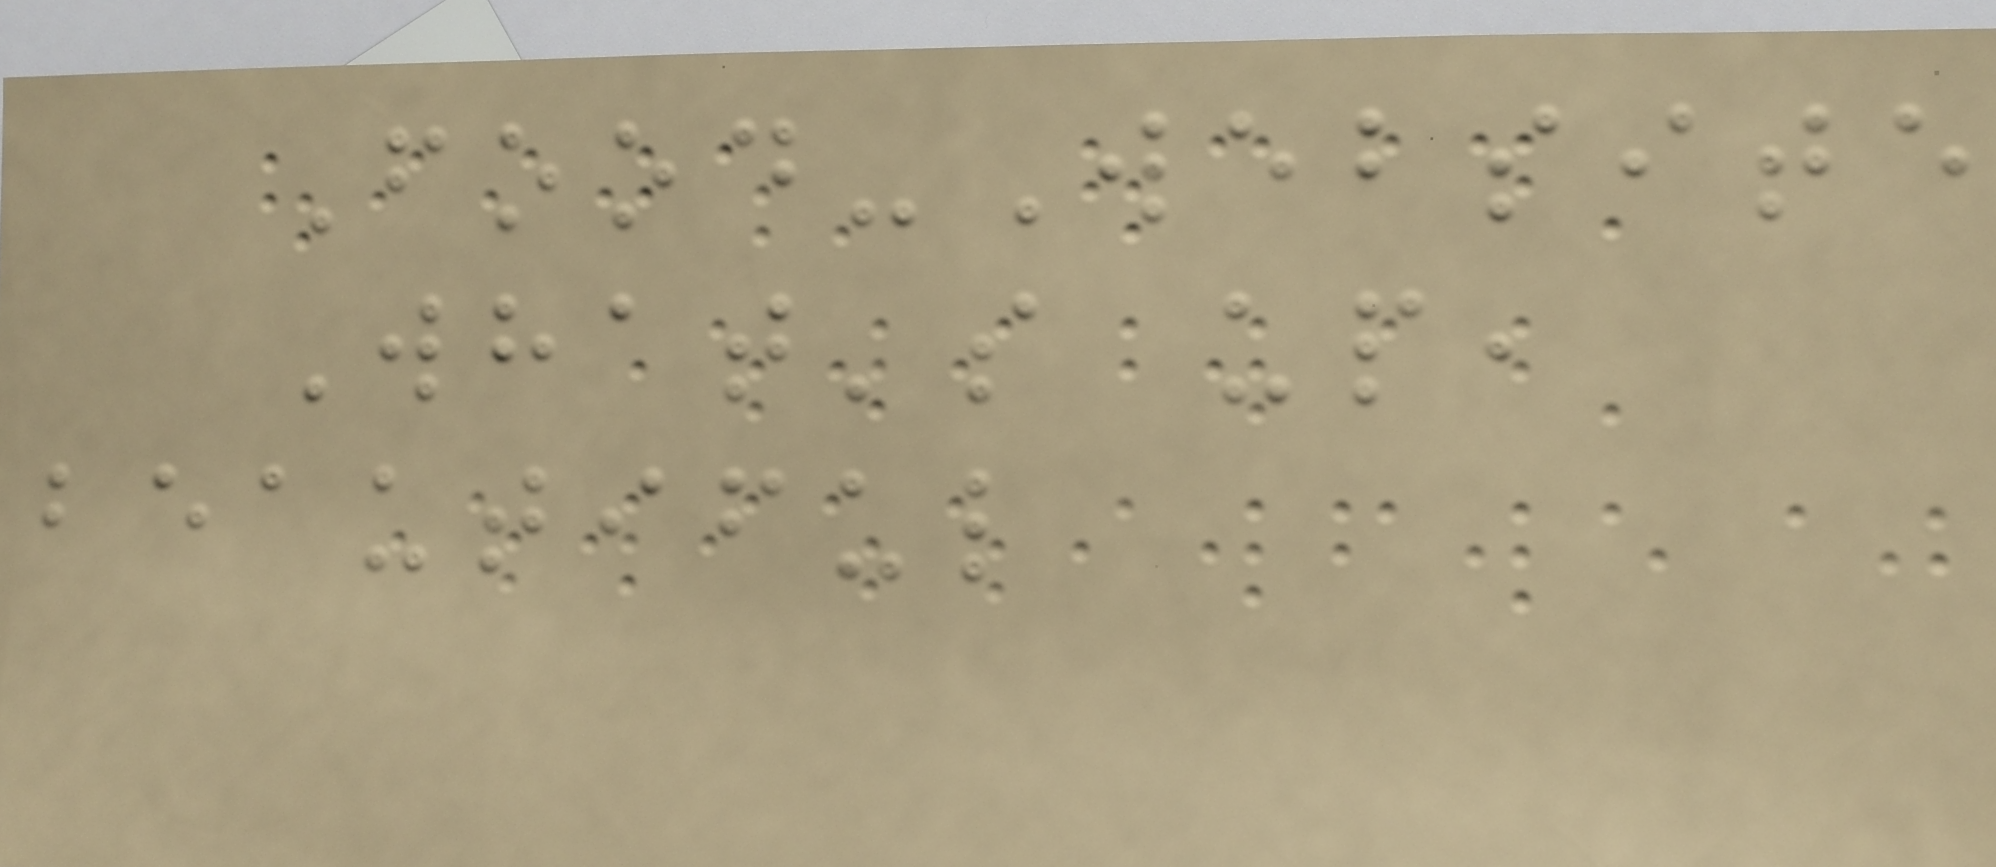Food-Website
What's up,
beautiful
